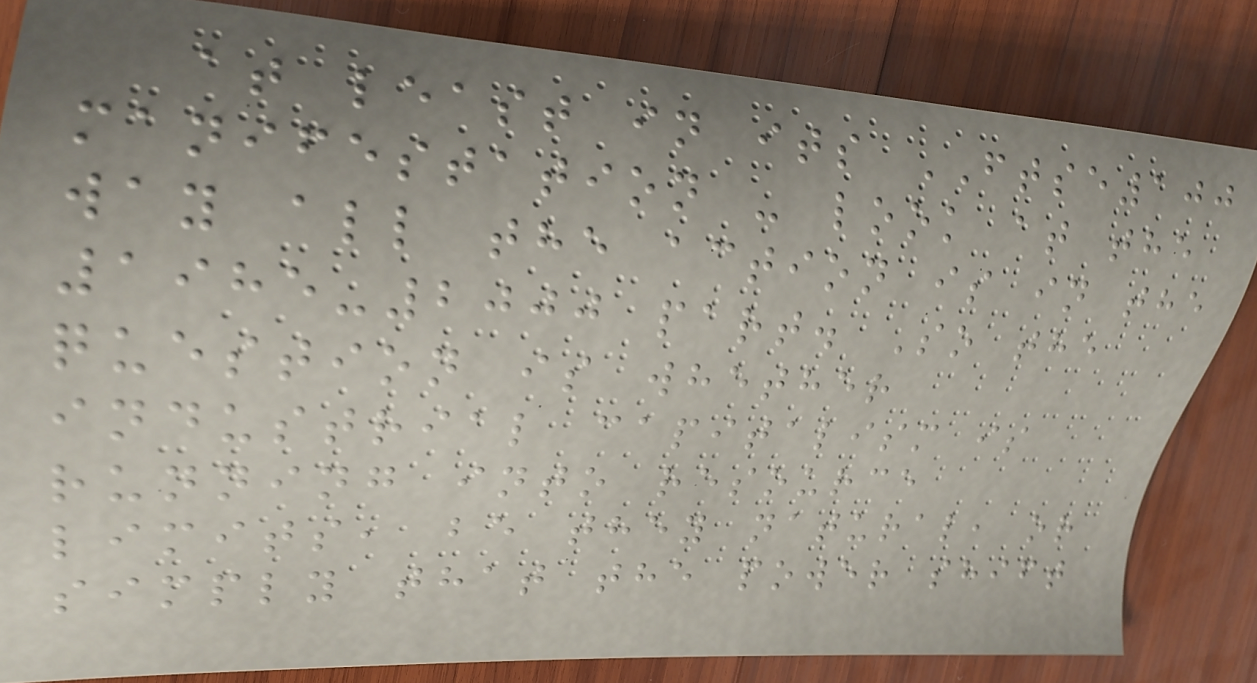at least in its FTSE100
manifestation - look at the
way all the action is in the
1985-2000 part. So the
question is whether
industrial capitalism is
running into resource
limits, be they natural, or
simply that the power shift
